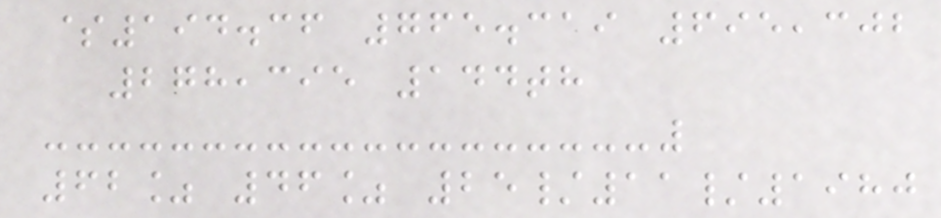$194.36 765.319 695,302
278,395 144th
62% 46% 25/11/1980
